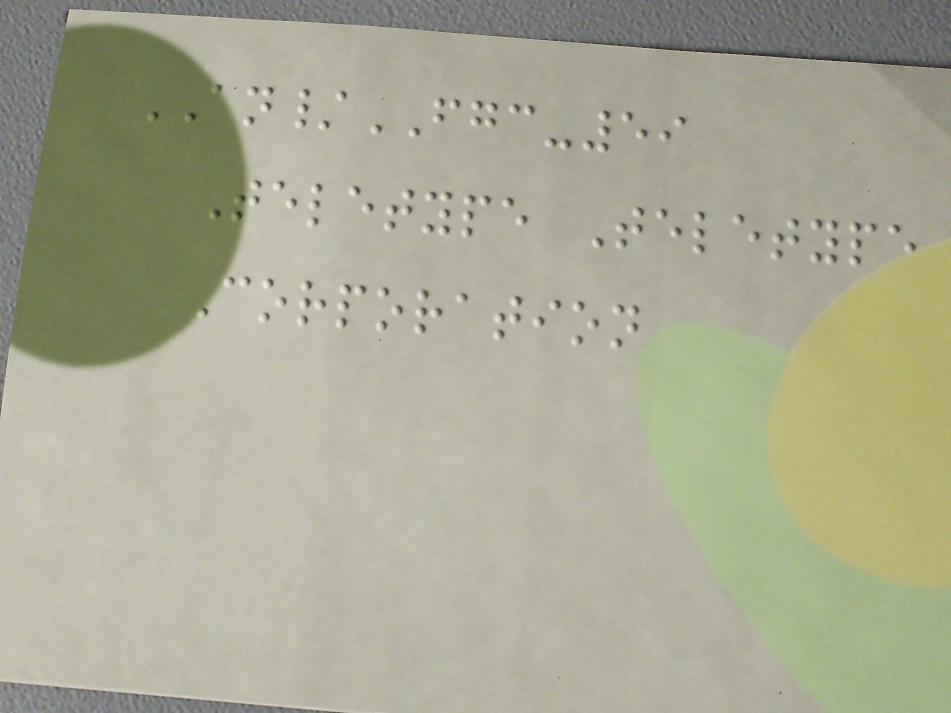AN/FGC-59
Teletype Teletype
Corporation
